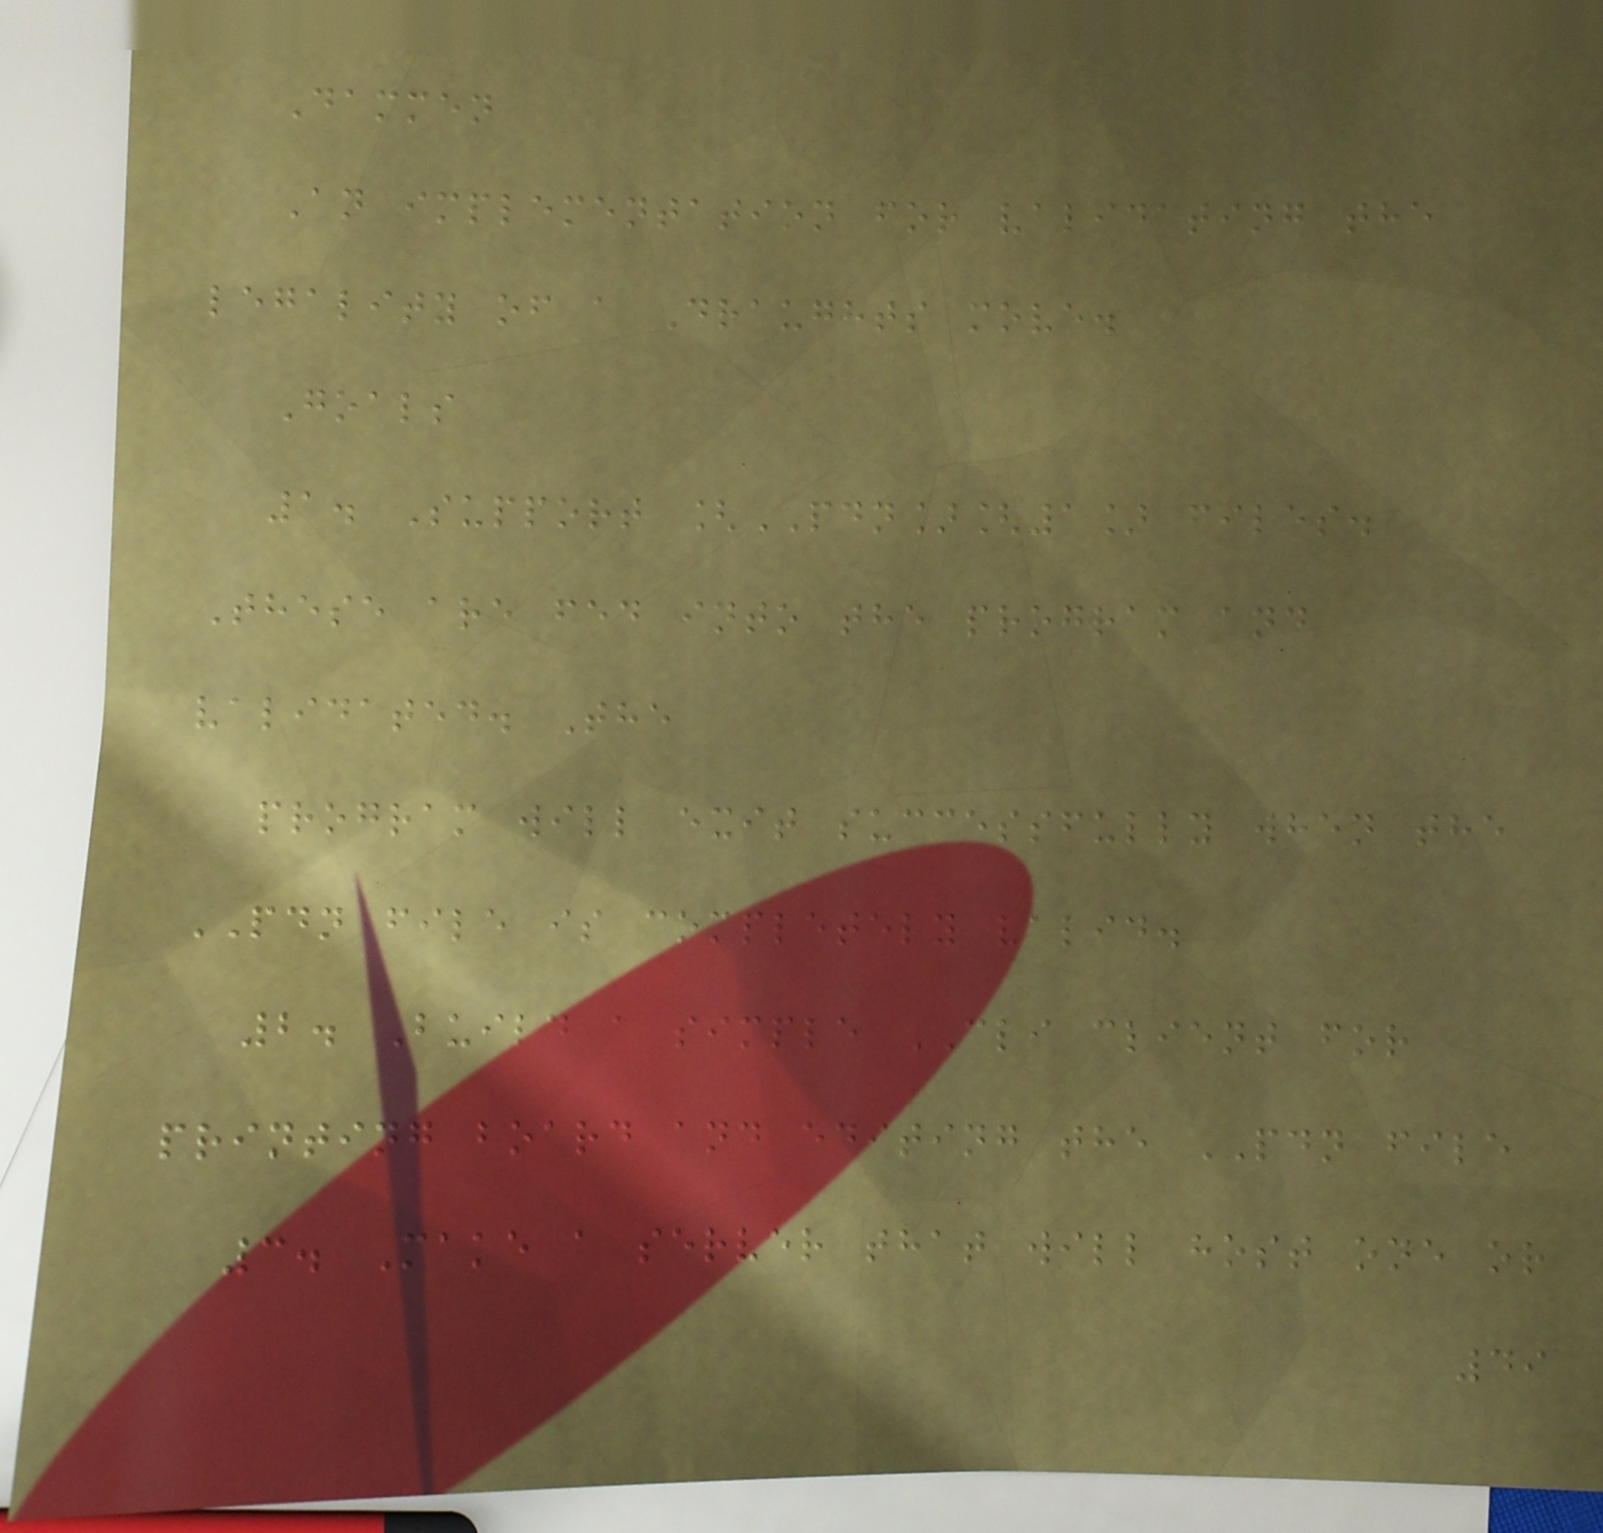Dammen
An implementation for validating the
legality of a Draughts move.
Goals
1. Support [PDN][1] files.
These are fed into the program and
validated. The
program will exit successfully when the
PDN file is completely valid.
2. Build a simple CLI client for
printing board and editing the PDN file
3. Make a server that will host one or
49
